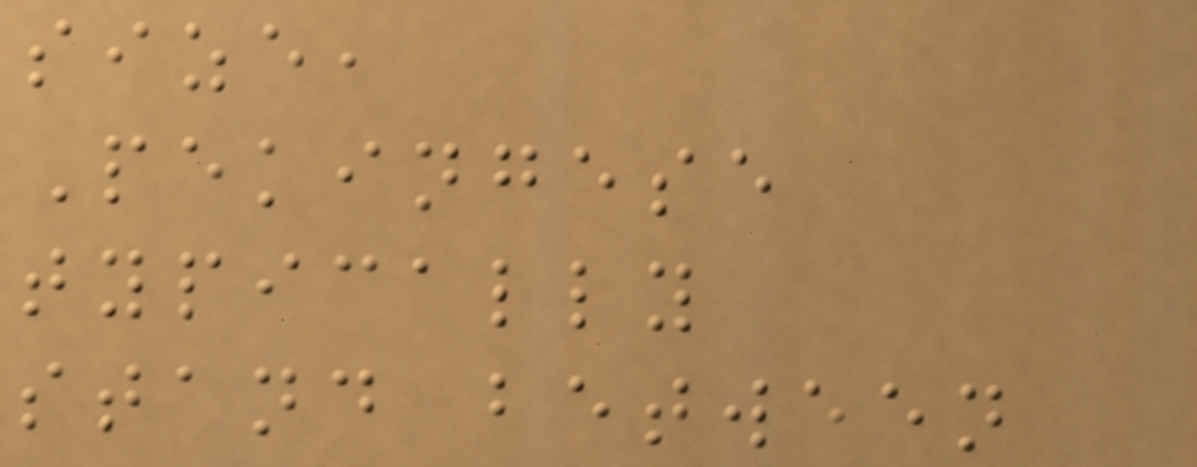size,
Pekingese
typically
stand between
